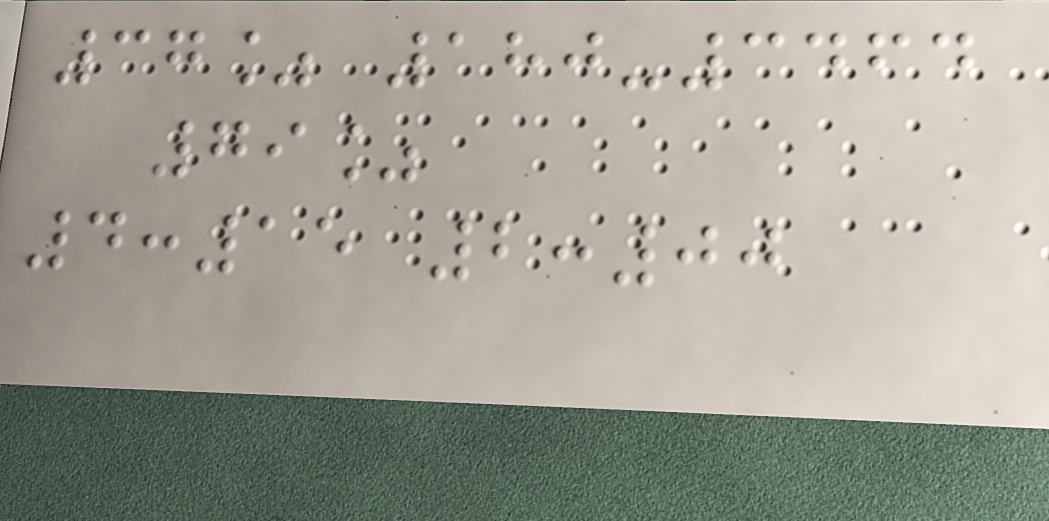37% 180-3464
79%
4:15 2:00
